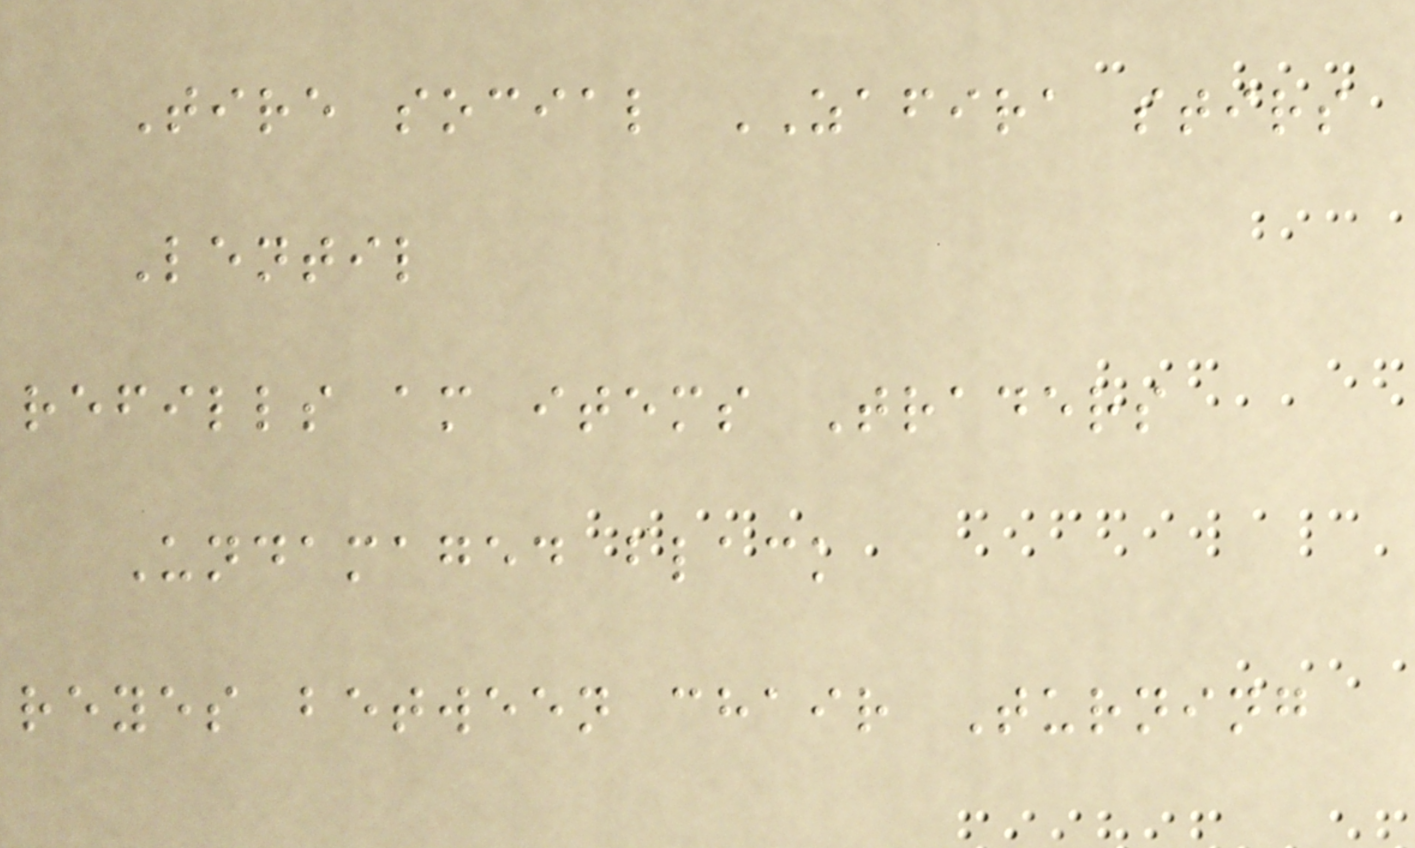Tire social ZAFIRA stirs
Lentil
refills am items Traders
Undamaged black
reyes between chair Turning
